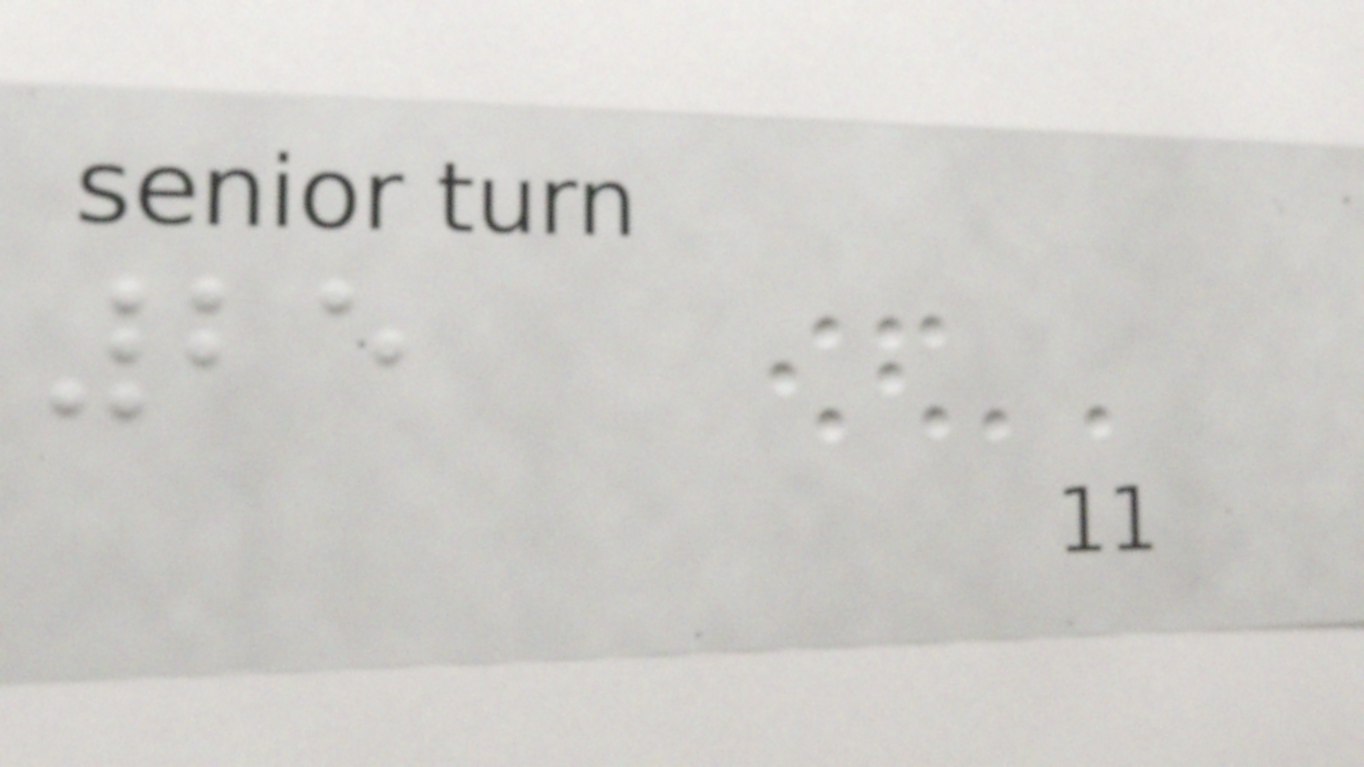25
